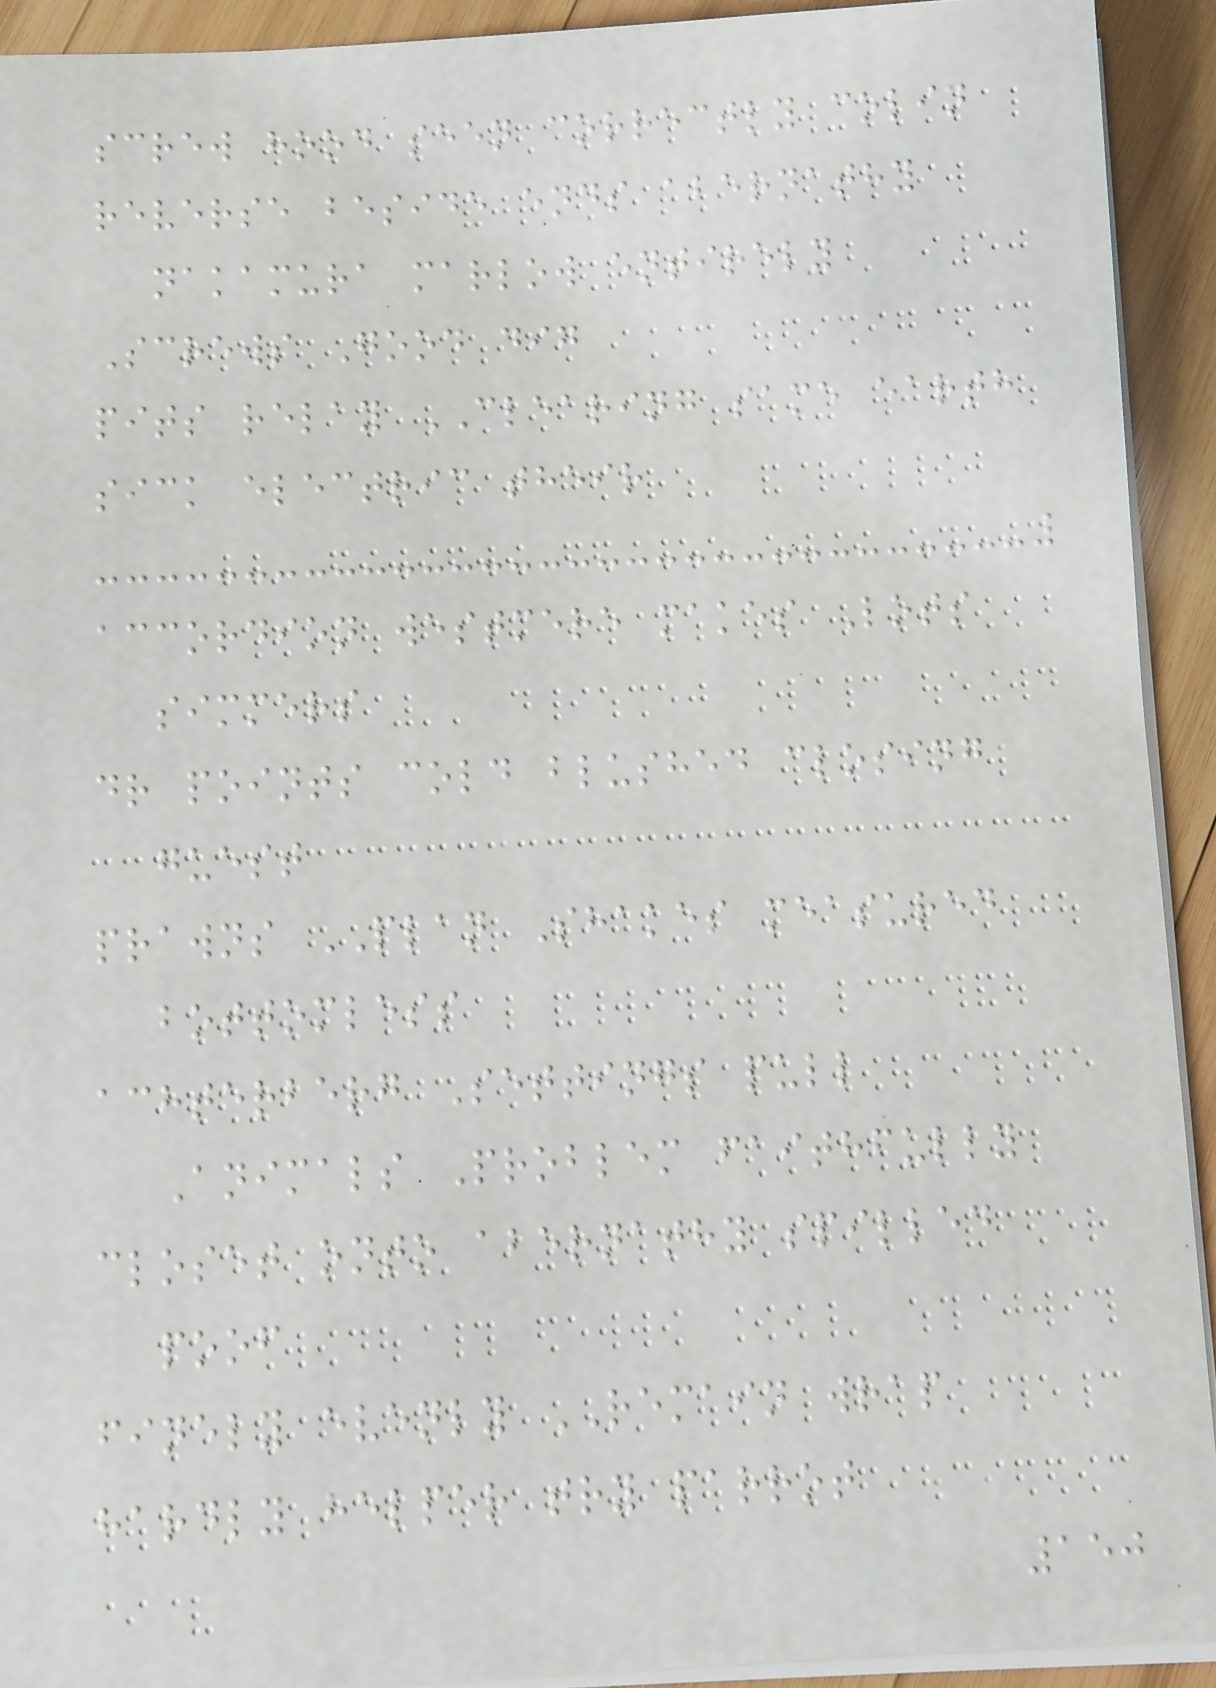screw hood seen correctly colin
reverse beside ends abernathy
nakamura marlow entirely
Screws Good dig
pits relay CLEARING same earth
sick electric their
accordion westmere makes Lots
simmers
dr points cold blushed closing
guest
prawns PLAN Shakes measured
bottomless
achterberg Settings pull
Animals Problem faithfully
closet onto abernathy spilled
poof
finely evenly REMAIN wrap
hardly helper try parrot
150
